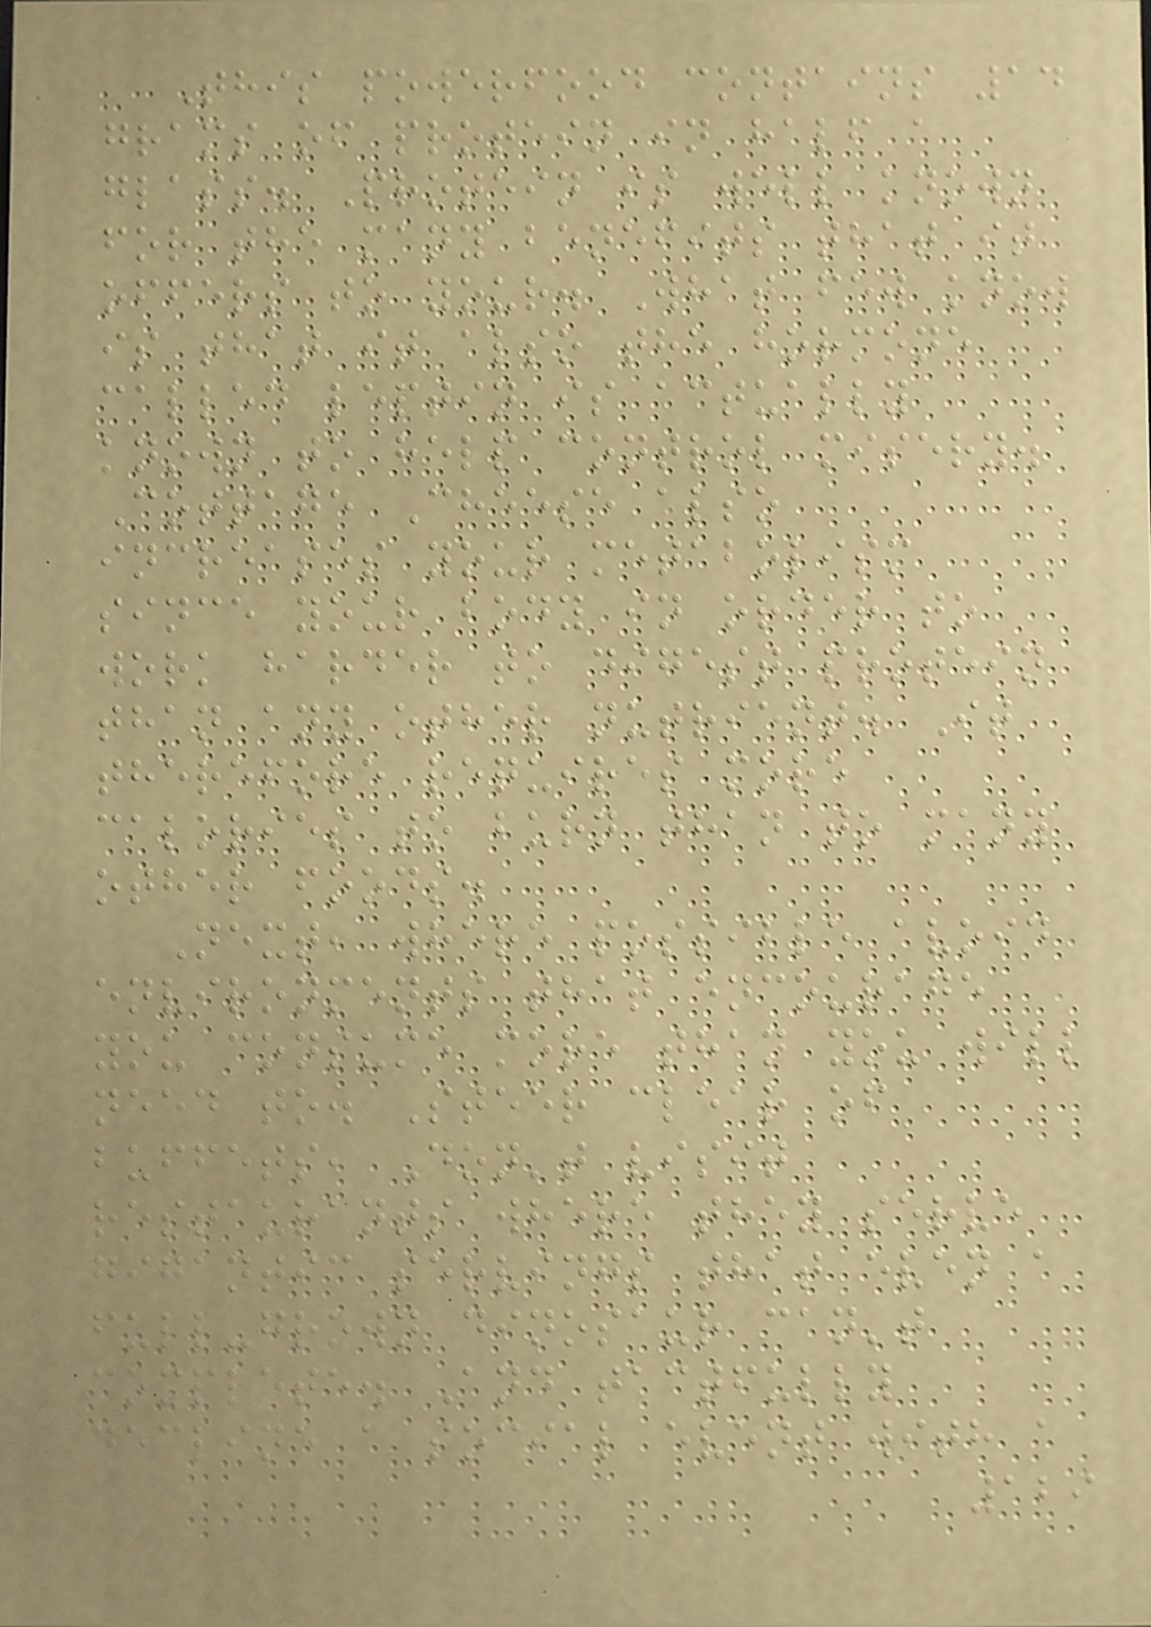This powerfood contains 14
grams of protein in half a
glass. Protein is well known
for the many benefits that it
offers to your. What few know
is that it also the hormone
called leptin is actually
known to help control misery.
Cottage Cheese also
increases your metabolism
since your body in order to
work harder to digest protein
than any other nutrient. It
therefore requires more
calories to burn than to many
other foods.
Next, where possible avoid
environments that encourage
you consume more than you will
need to. Steer clear of
buffets, Don't visit
restaurants where they serve
gigantic servings that even a
full-grown dinosaur can't
complete. And tactfully
decline a social event with a
129
